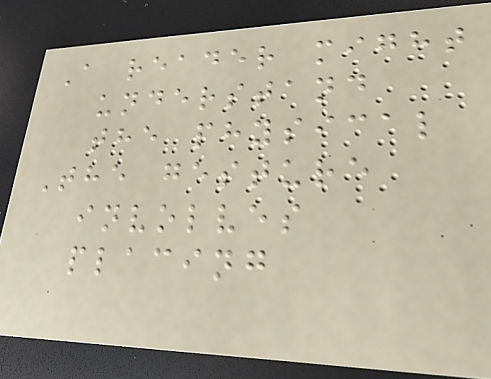A reader might
understand
the physical
The gesture
involves
placing
